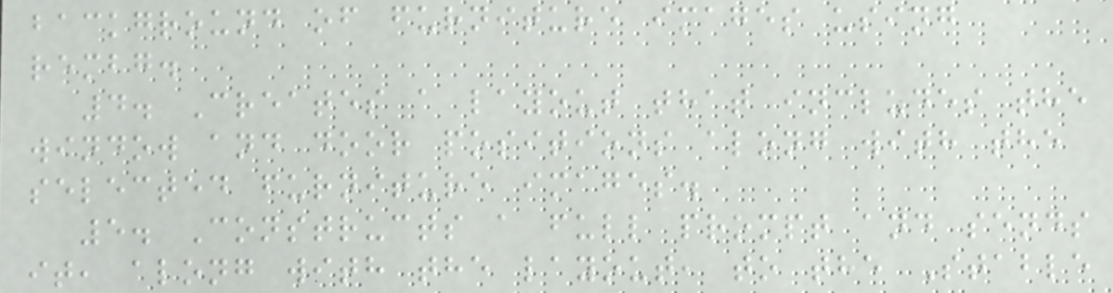background of furniture images using
rembg.
4. Creates a layout that includes the
window and door positions along with the
selected furniture images.
5. Constructs a full prompt and sends
it, along with the layout, to the Stable
